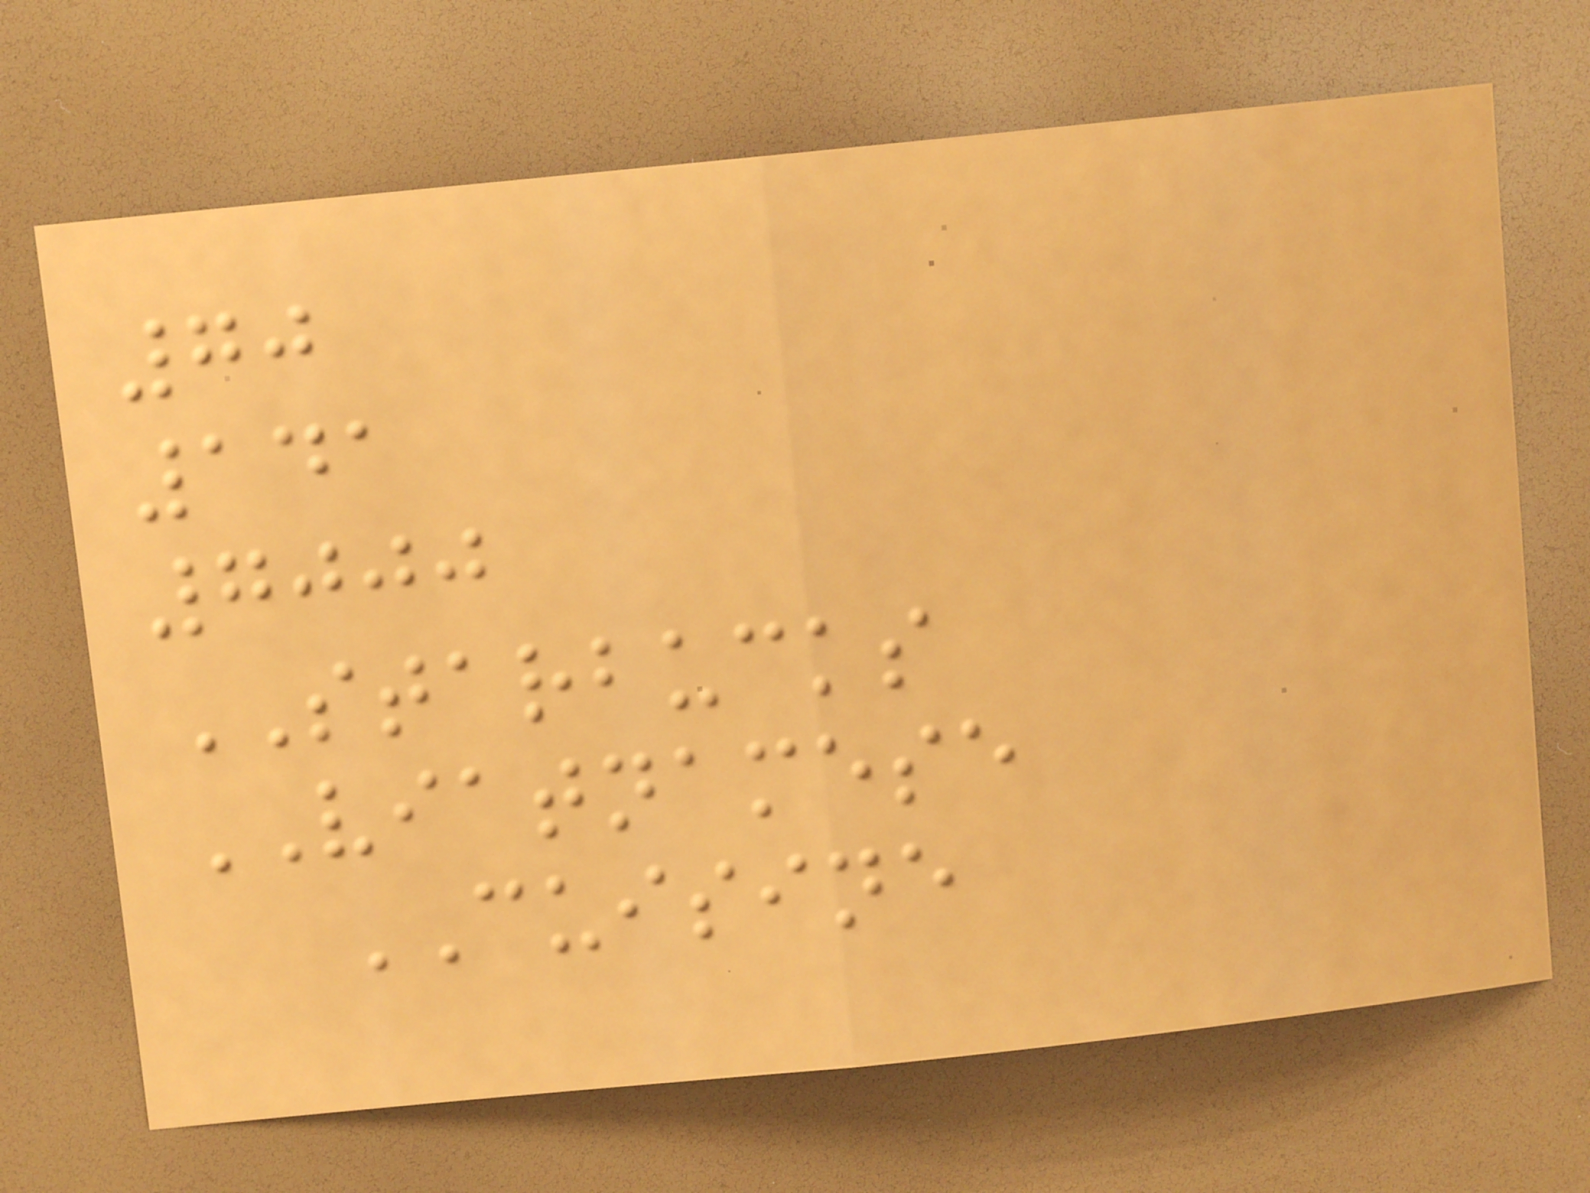70
141
7000
STARBUCKS
VIATNAMESE
CUISINE
